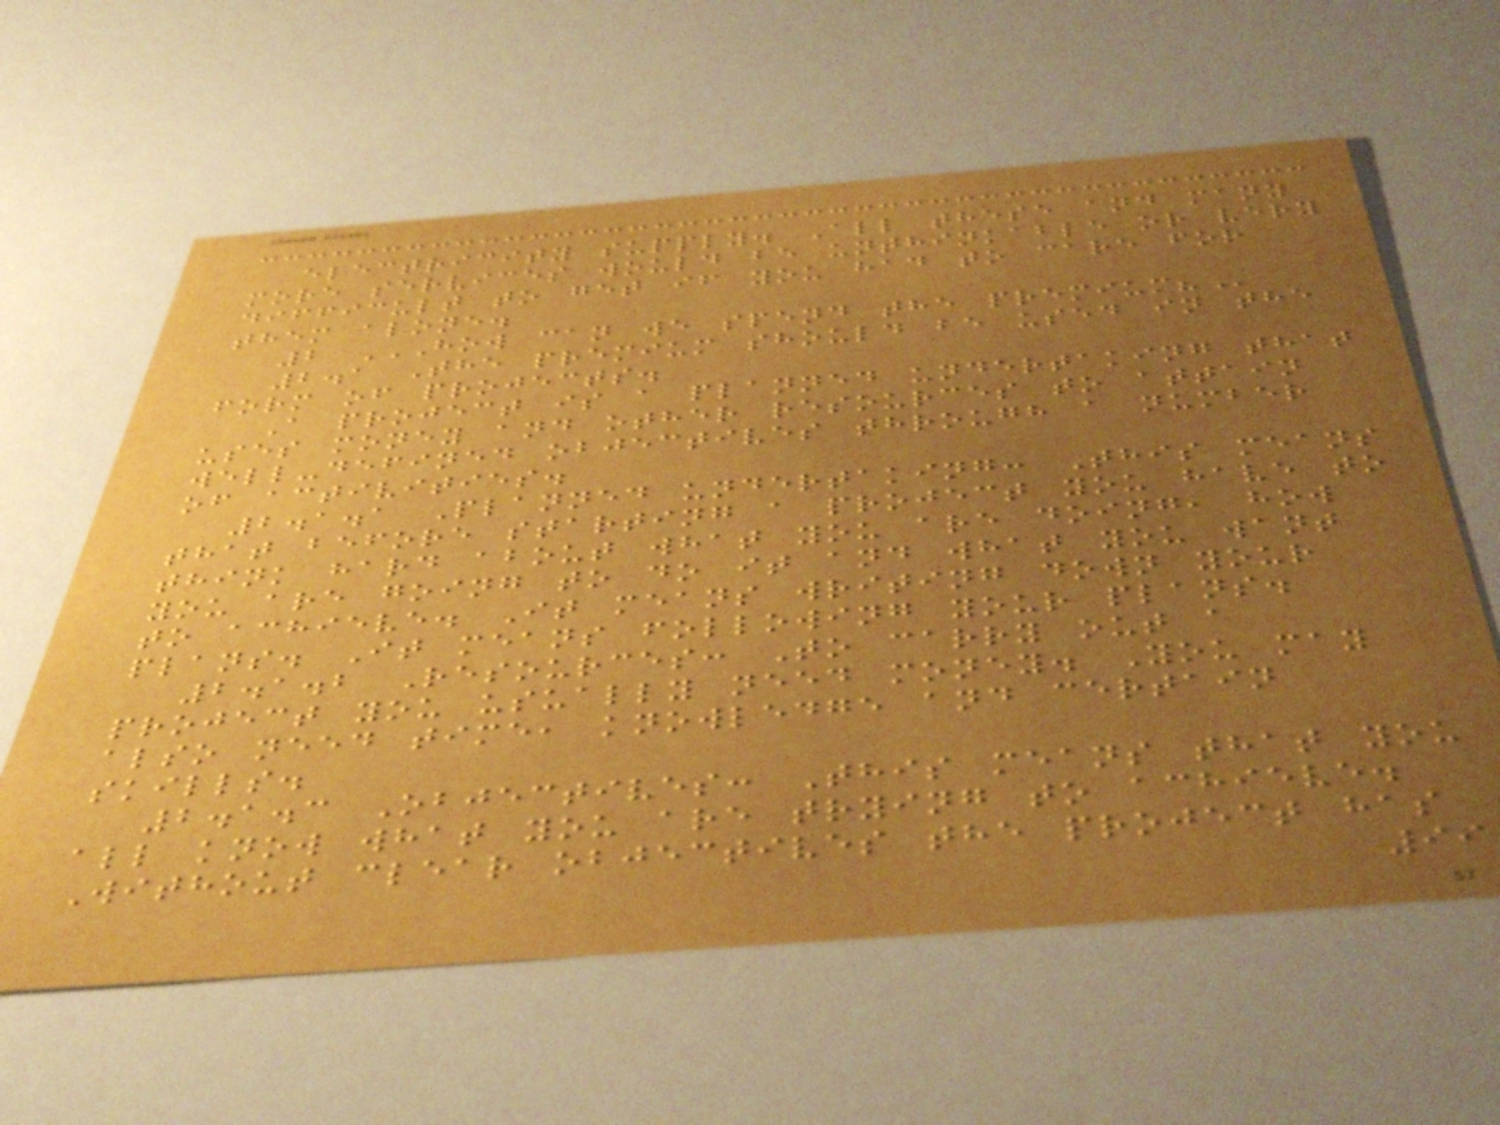electricity supply. All these and many
more services would be unthinkable or very
difficult to get if you had to care for
them alone.
2 HOW CAN WE SPEND THE PREMIUM?
2.1 The premium should be used in the
form of projects.
A project is a planned undertaking that
uses money and other resources to attain
well-defined objectives through a number
of activities.
2.1.1 Planned undertaking: This means
that before starting a project you have to
think hard about what you are doing, how
you are going to do it and what you want
to achieve. It means writing down your
plans. It means following your plans.
2.1.2 Resources: To carry out a
project you usually need money. You may
also need time, knowledge and certain
skills.
2.1.3 Objectives: This means that you
all know what you are trying to achieve.
Without clear objectives the project has
99
